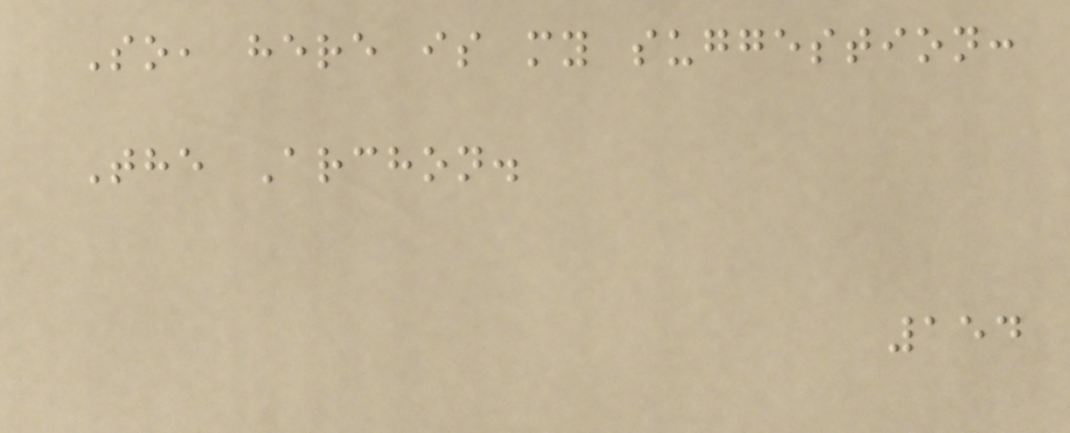So, here is my suggestion:
The Archon.
154
